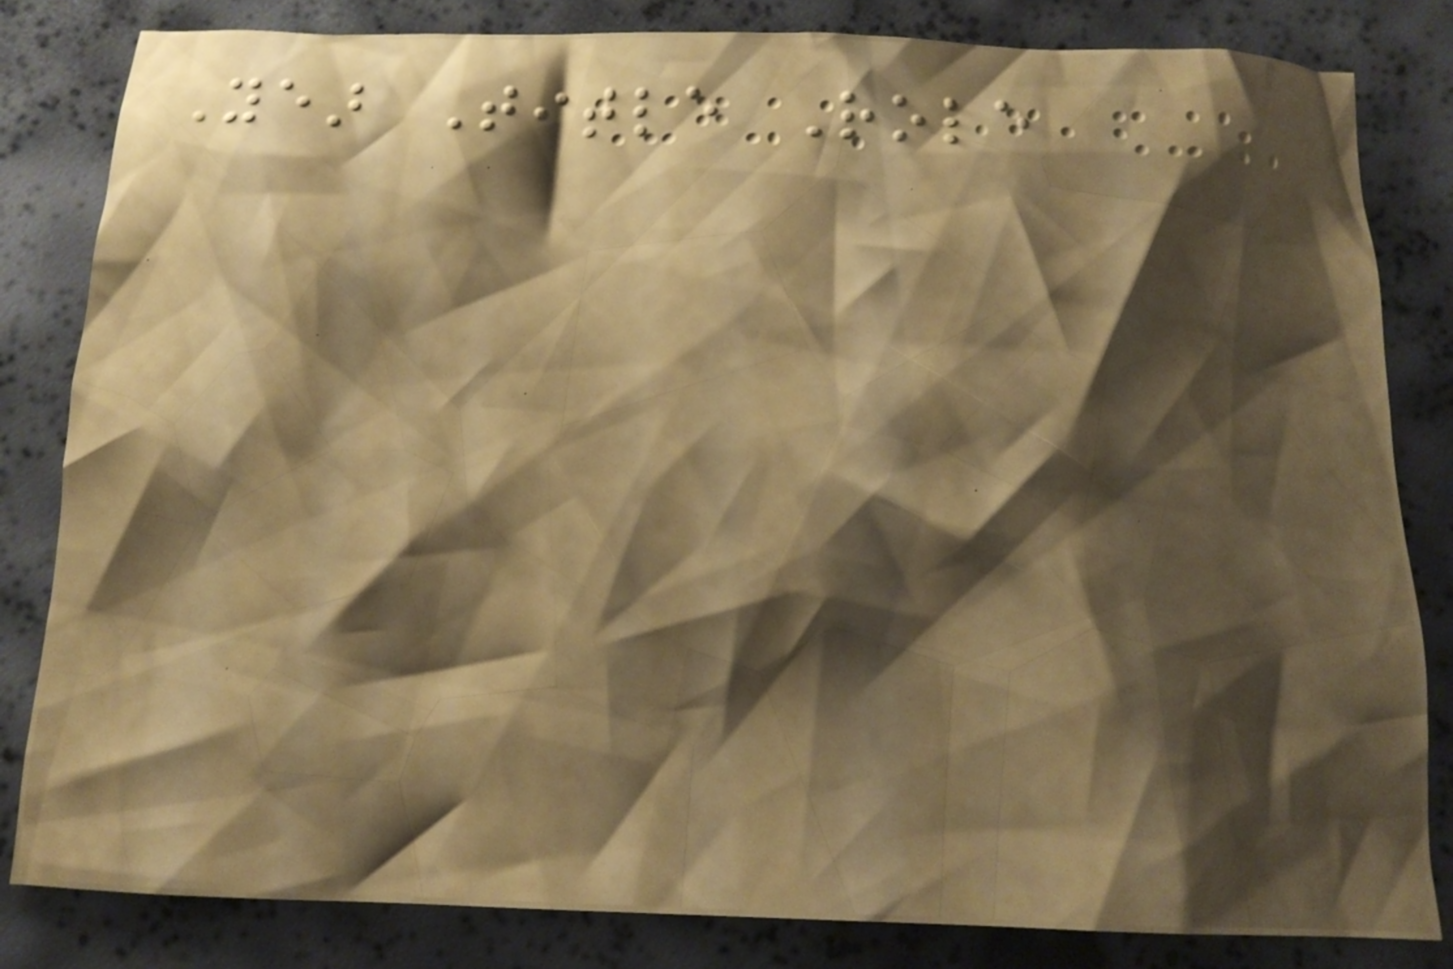Year Title Role
